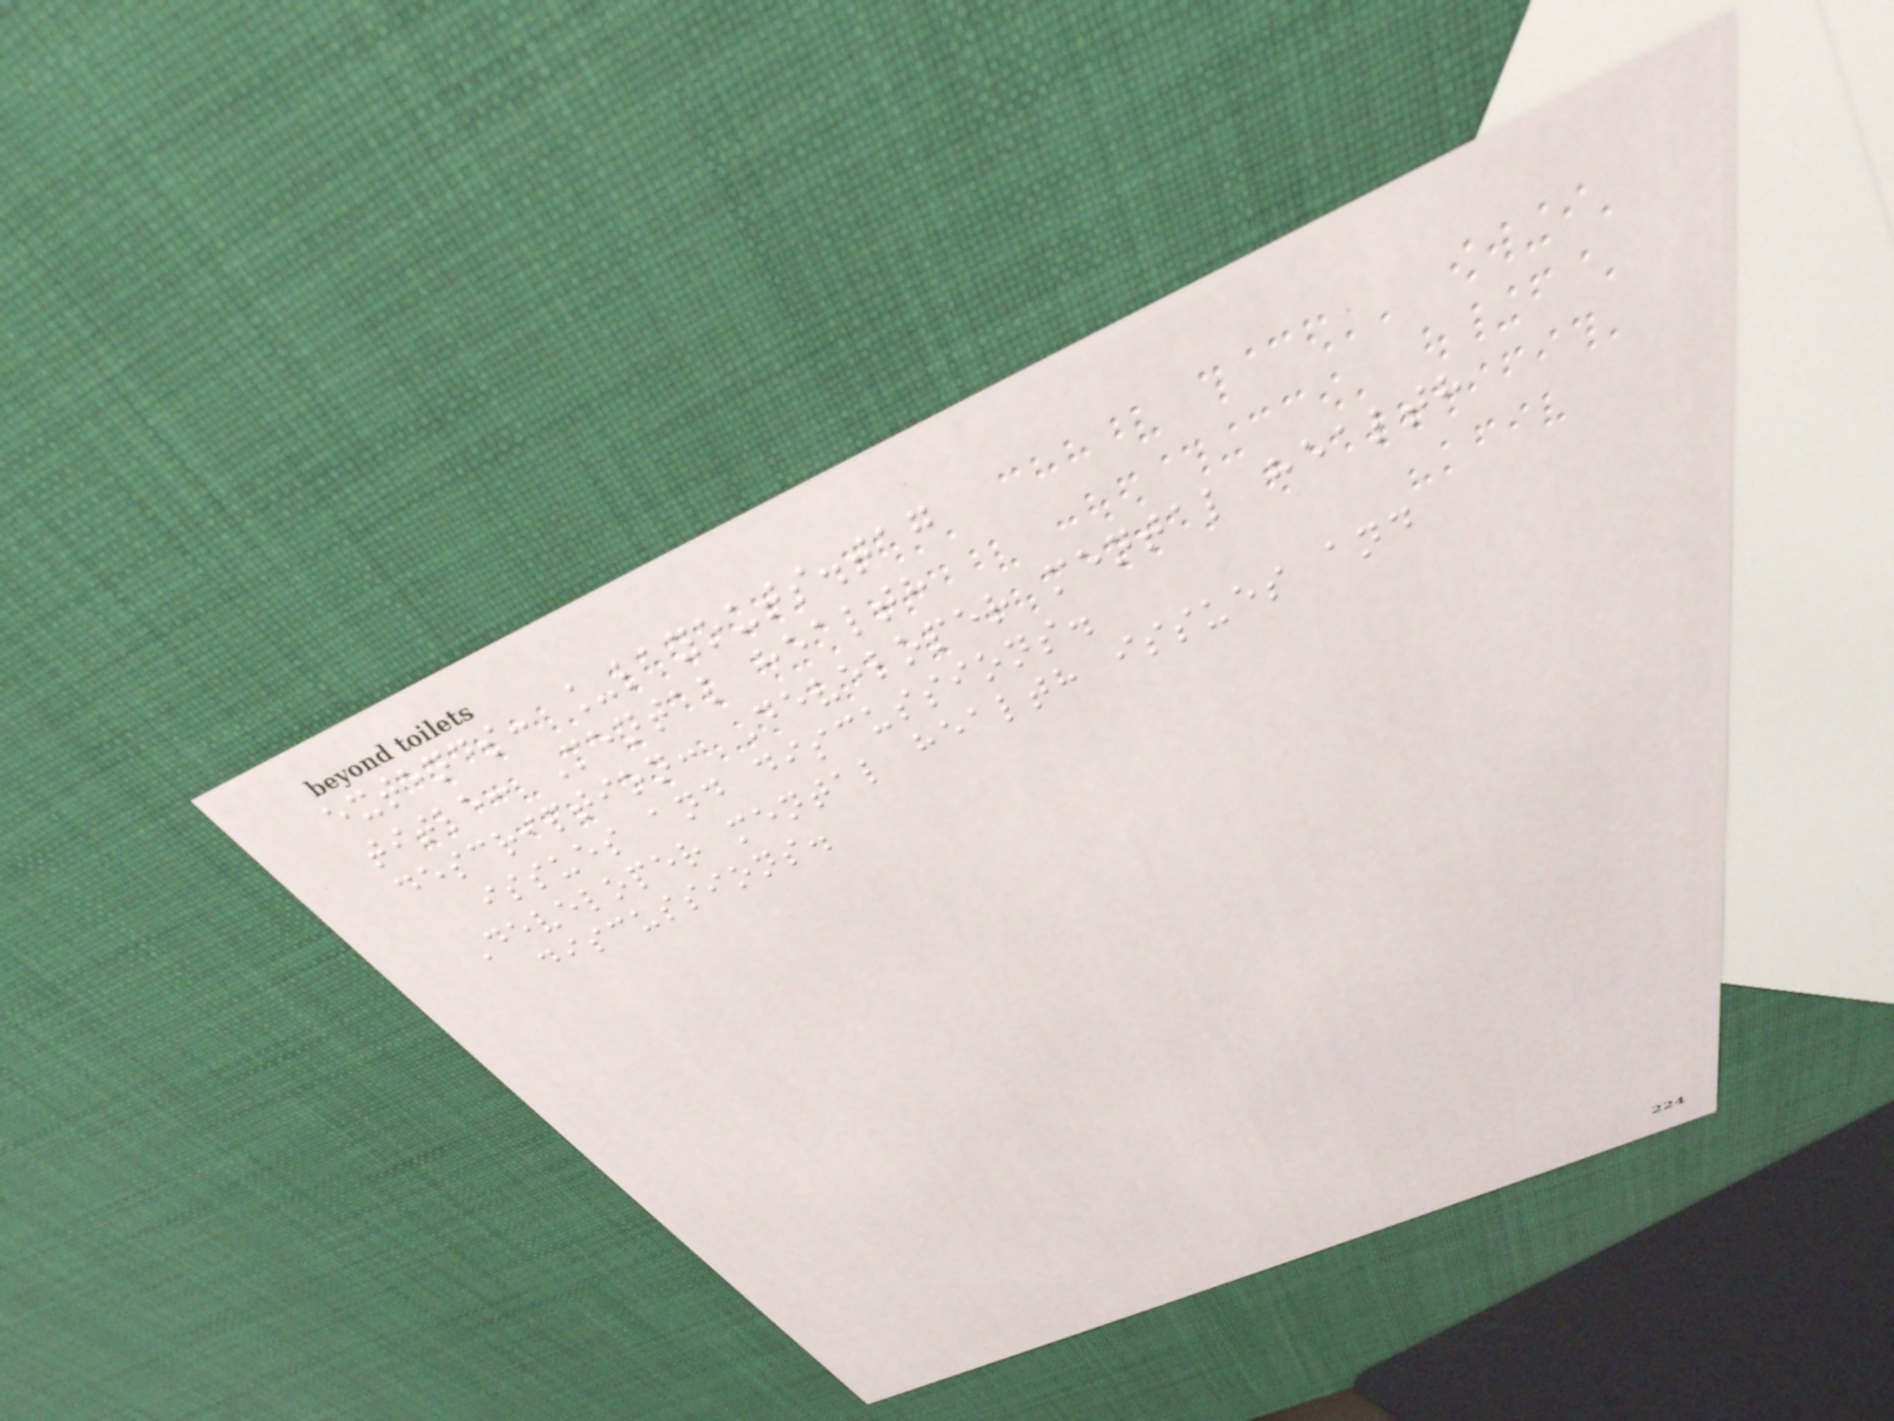extends: _layouts.tag
title: Mental health
description: Developer mental health
issues and discussions.
Developer mental health issues and
discussions.
